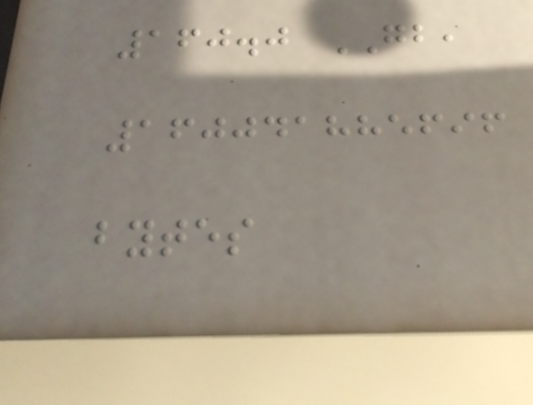160.0 GB,
160041885696
bytes
